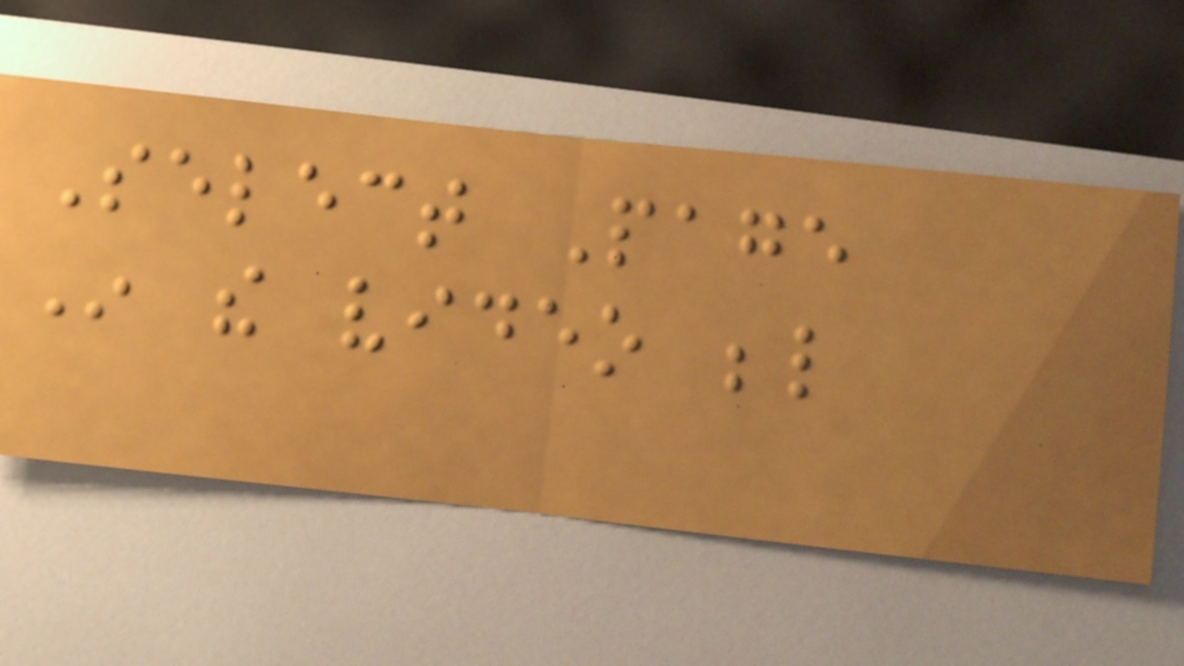Select Page
In the video below
